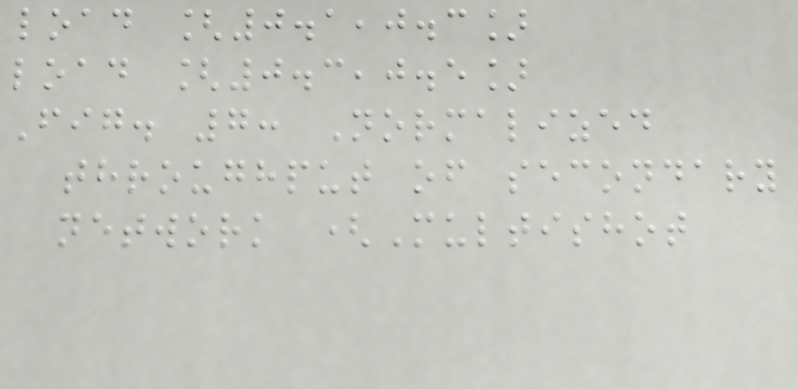load [0.1,0.3]
load [0.3,0.5]
Fig. 7: Normalized
throughput of secondary
network (Multishot
